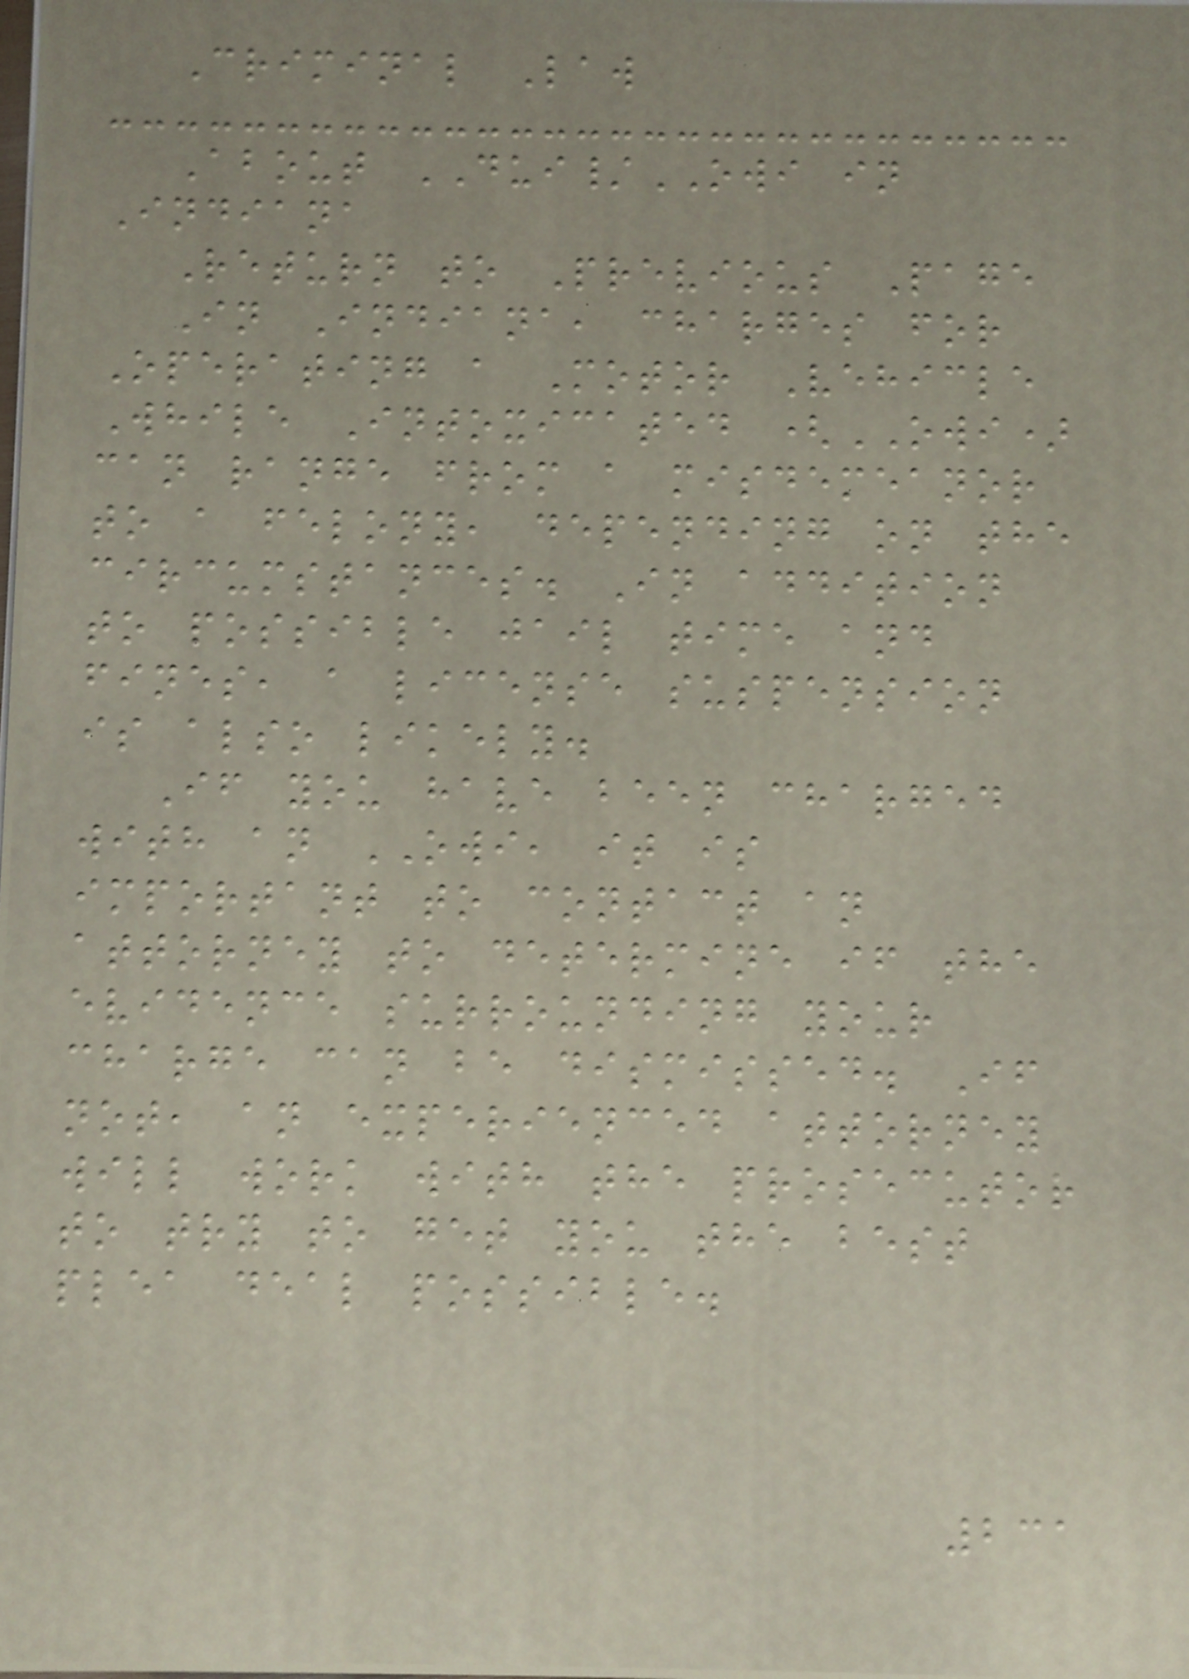Criminal Law
About DUI/OWI in
Indiana
Return to Previous Page
In Indiana, charges for
Operating a Motor Vehicle
While Intoxicated (OWI)
can range from a misdemeanor
to a felony, depending on the
circumstances. In addition
to possible jail time and
fines, a license suspension
is also likely.
If you have been charged
with an OWI, it is
important to contact an
attorney to determine if the
evidence surrounding your
charge can be dismissed. If
not, an experienced attorney
will work with the prosecutor
to try to get you the best
plea deal possible.
231
